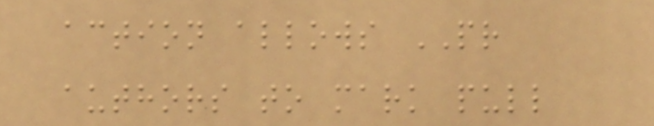action allows PR
authors to mark pull
